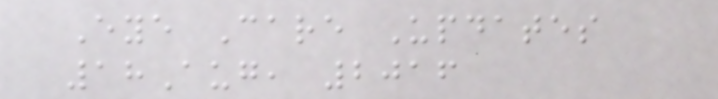Eye Care Updates
18Aug, 2016
